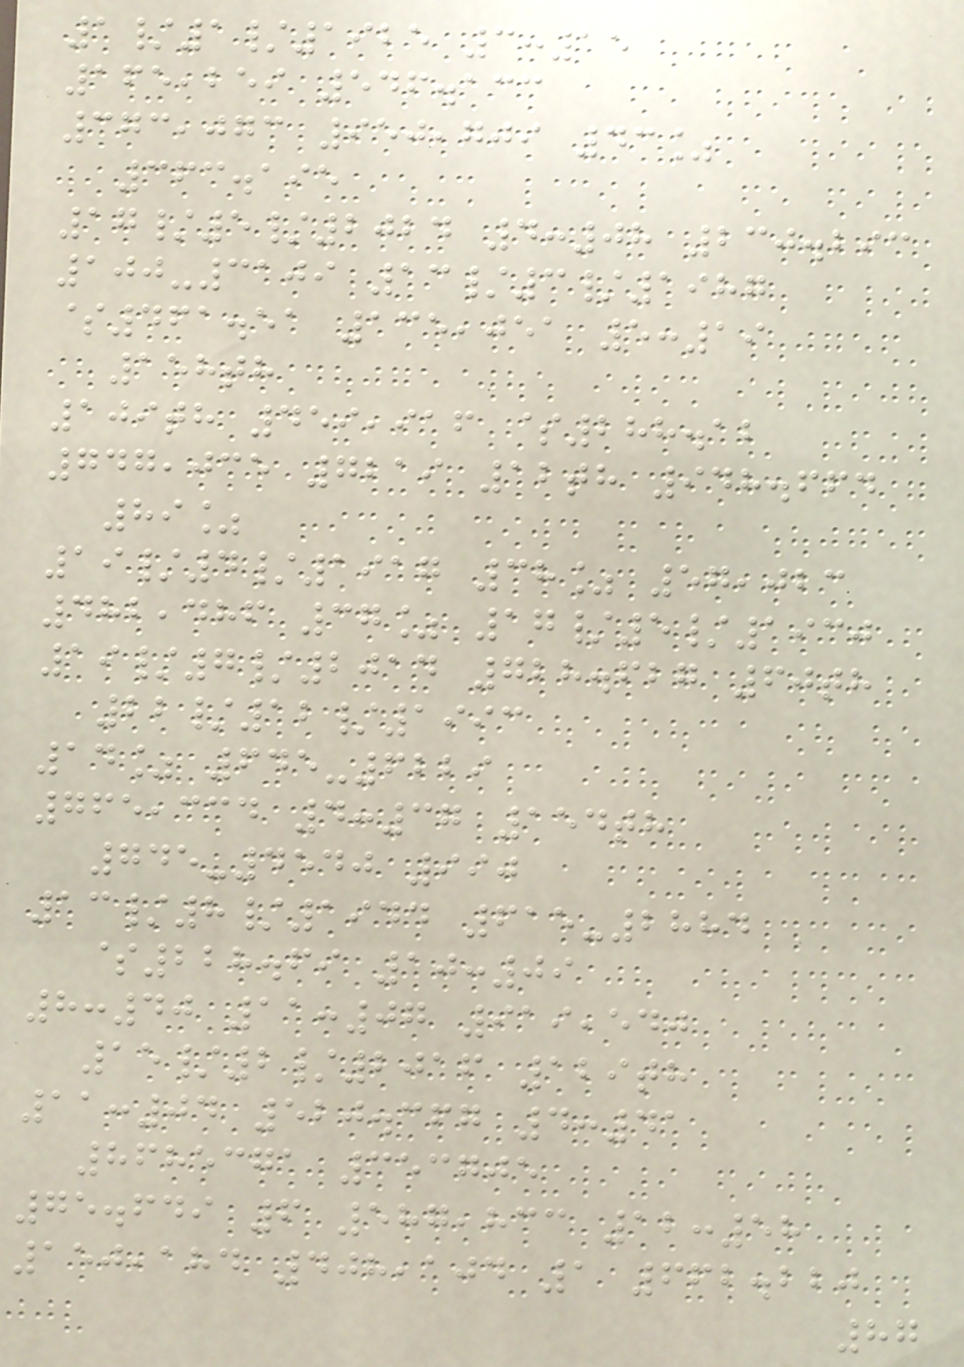1/1/1925 3:15
165,259 546.133
373,073 950,709 43%
363.195
17/5/2024 4:08 230.293
100-3109 13/3/1987
$461.51 135,051 5:19
158th
109th 459,916 $288.12
747,035 7219 12th 948.664
89%
19/4/1917 38% 57,023
482,486 37% 17/5/1930
19/7/2014 728.627 60th
22/12/1993
14% 645-6229
765,334 4:37 154th
745-4540 990
13/8/1944 615-2884
$228.69 10:09
8:40 11:07 919,540
15/2/2016 129th
11:04 520.367 4:41
8685371 353705
75.649 6 587,833 12:58
150,184 408,104 1 662.220
87
